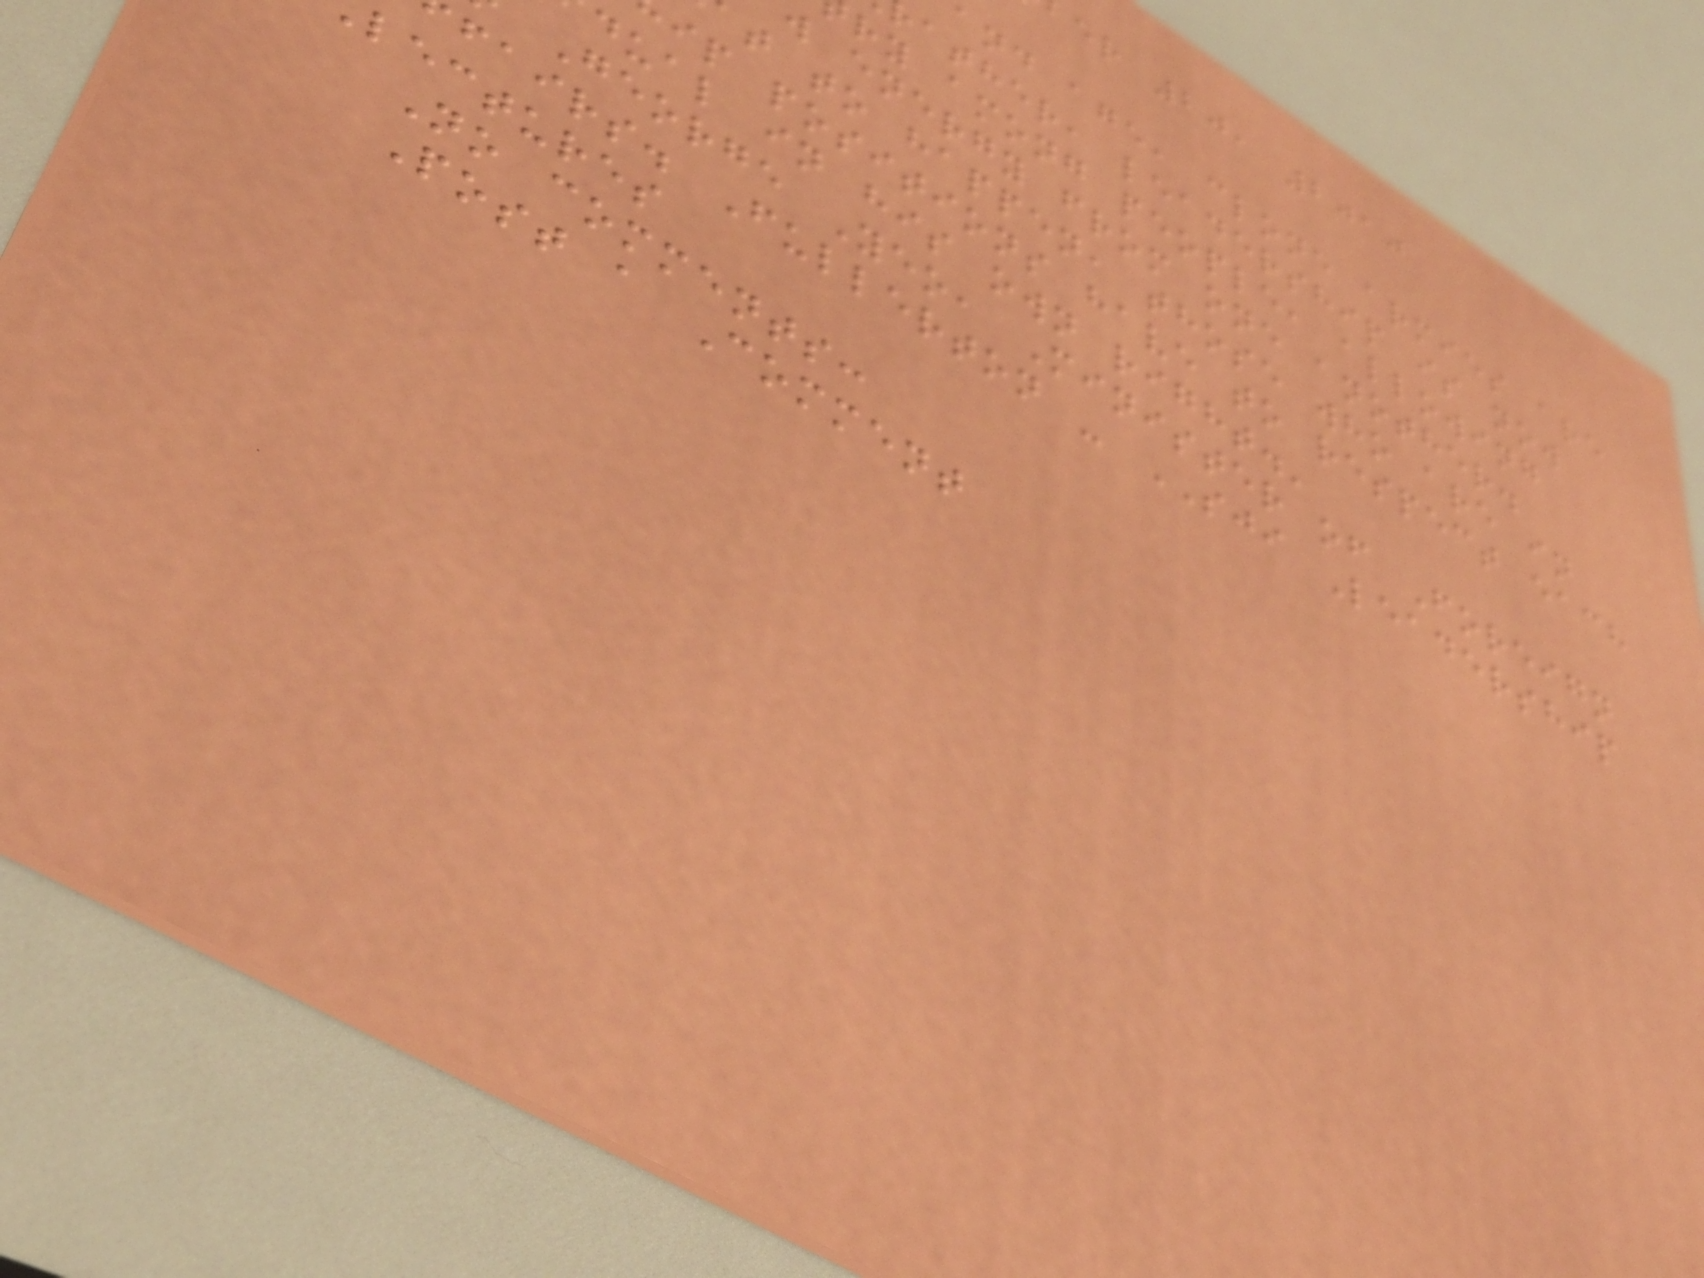er 20, 2010
and age, clone armies are
ather, leadership is now
ry among people, allowing
w energy from one another.
t to happen, those who are in
ip positions have to respect each
dual in his own right.'
George Yeo, Minister of Foreign
fairs. Fullerton - SJI Leadership
lectures
No comments:
Post a Comment
